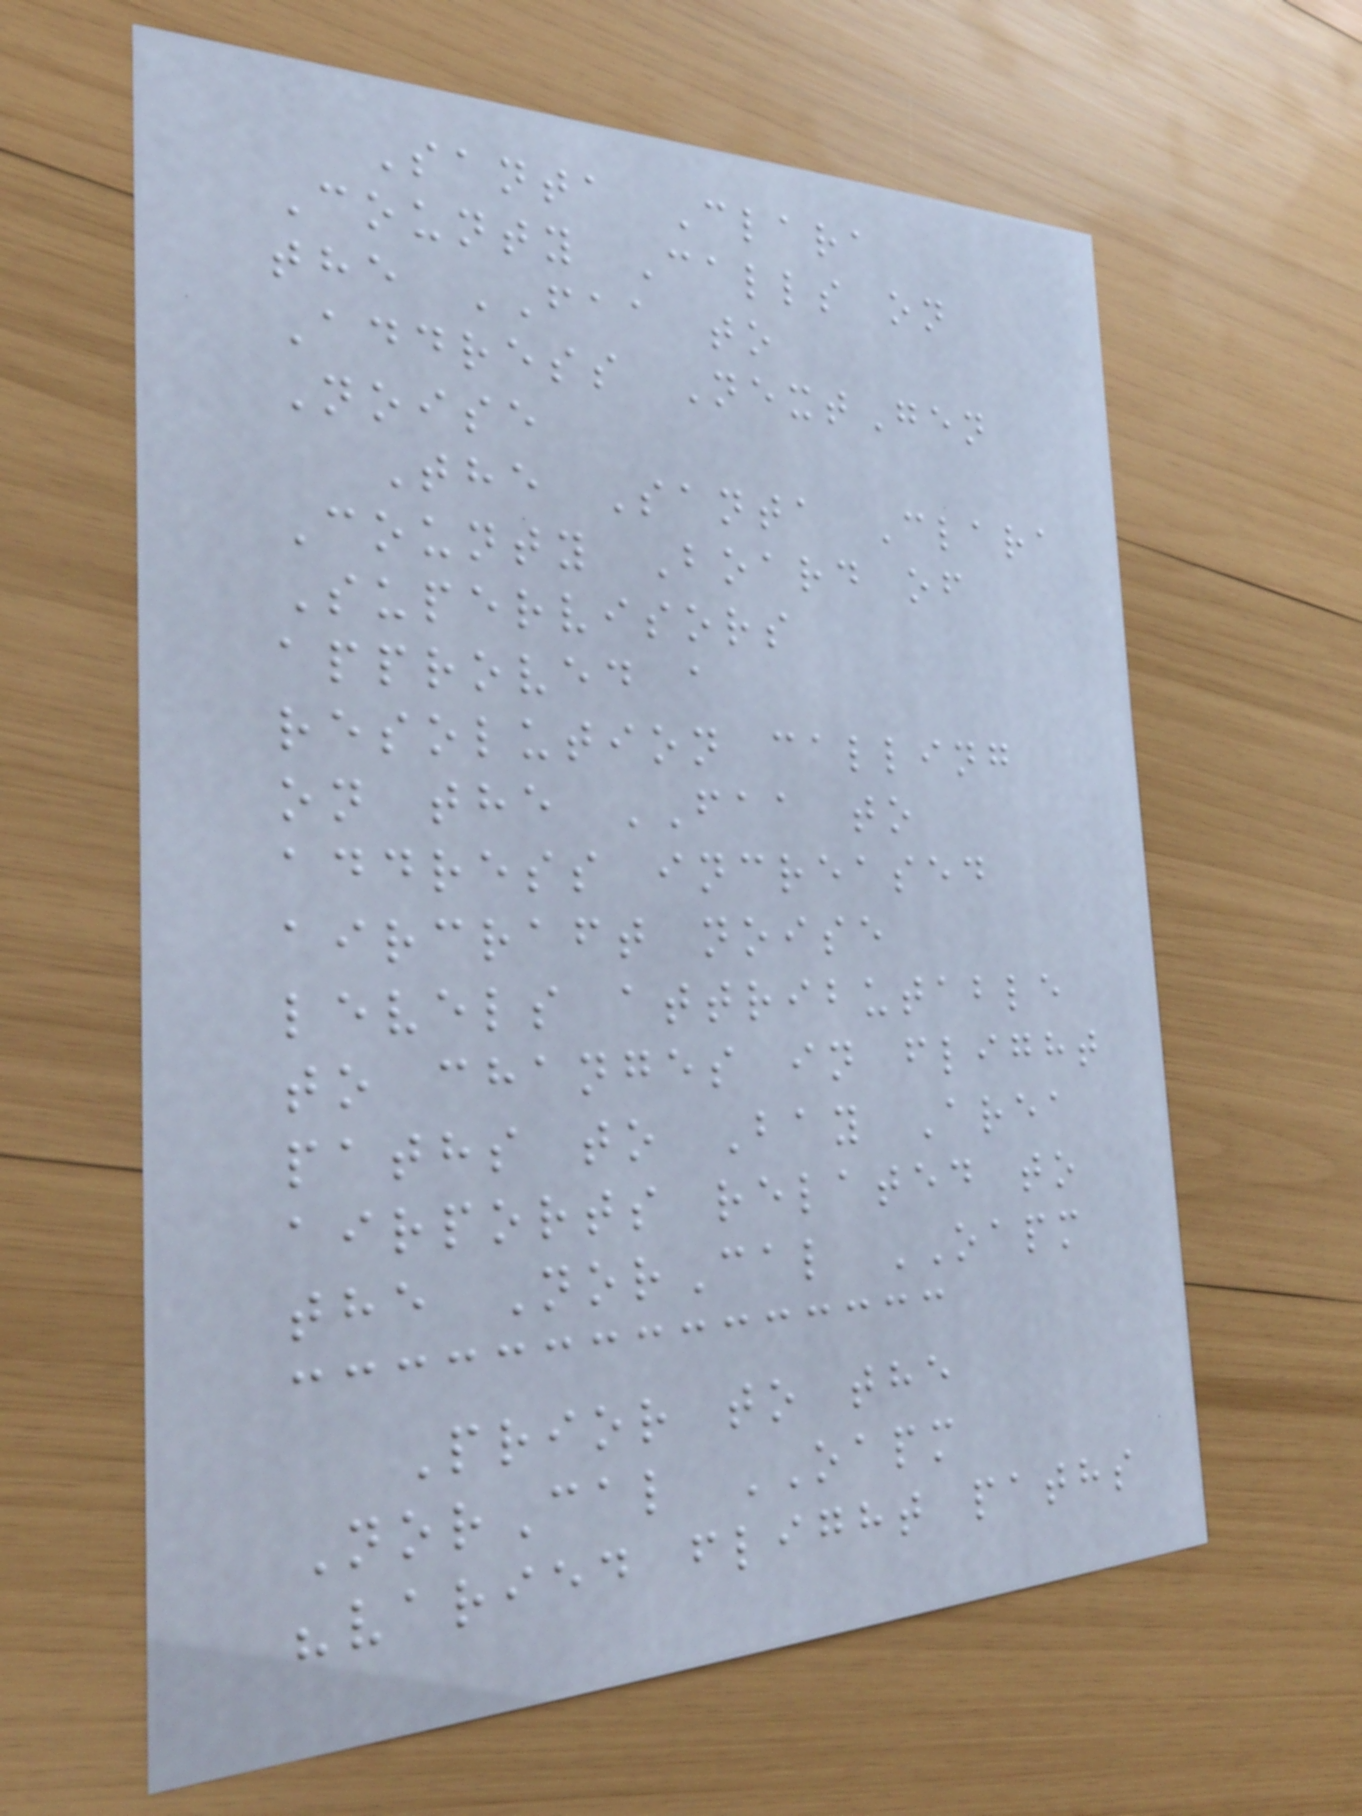Santa Clara
County Calls on
the FAA to
Address NextGen
Noise
The Santa Clara
County Board of
Supervisors
approved a
resolution calling
on the FAA to
address increased
aircraft noise
levels attributable
to changes in flight
paths to Bay Area
airports related to
the NorCal OAPM
Prior to the
NorCal OAPM
"varied flight paths
